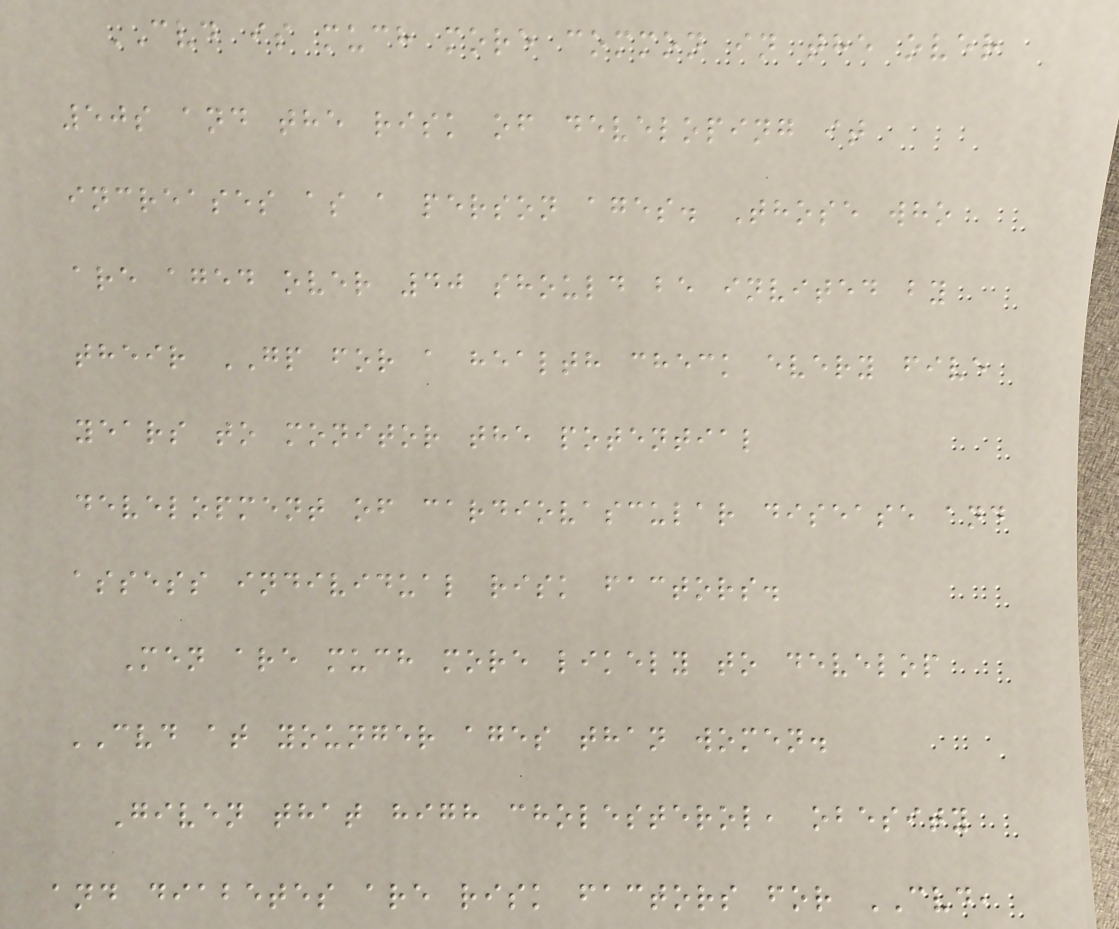CVD is much more common in the over
50s and the risk of developing it
increases as a person ages. Those who
are aged over 40 should be invited by
their GP for a health check every five
years to monitor the potential
development of cardiovascular disease and
assess individual risk factors.
Men are much more likely to develop
CVD at younger ages than women.
Given that high cholesterol, obesity
and diabetes are risk factors for CVD,
